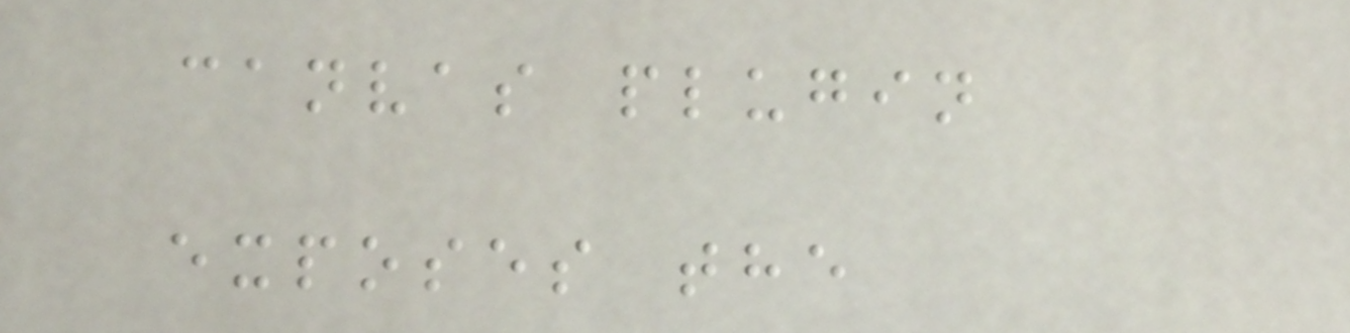canvas plugin
exposes the
